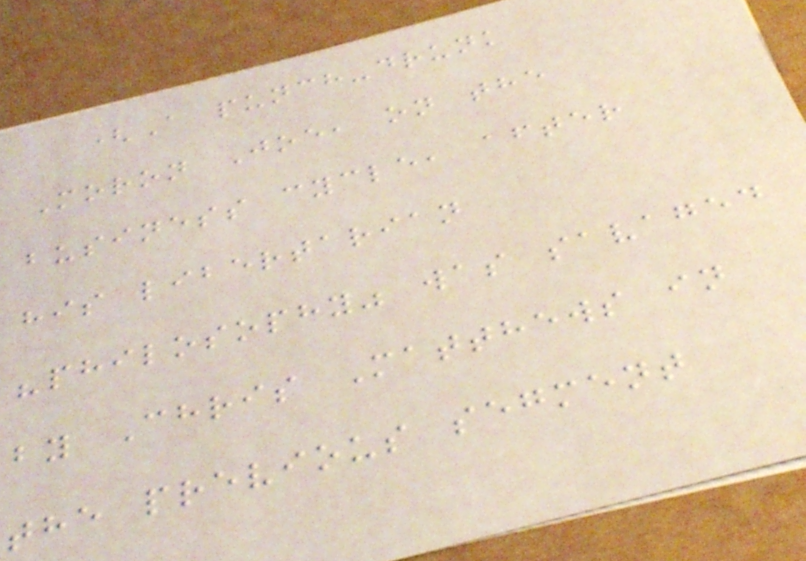(A punch-drunk
Moron Joe, on the
business cycle, after
his libertarian
"philosophy" was savaged
by Chris Matthews in
the previous segment
